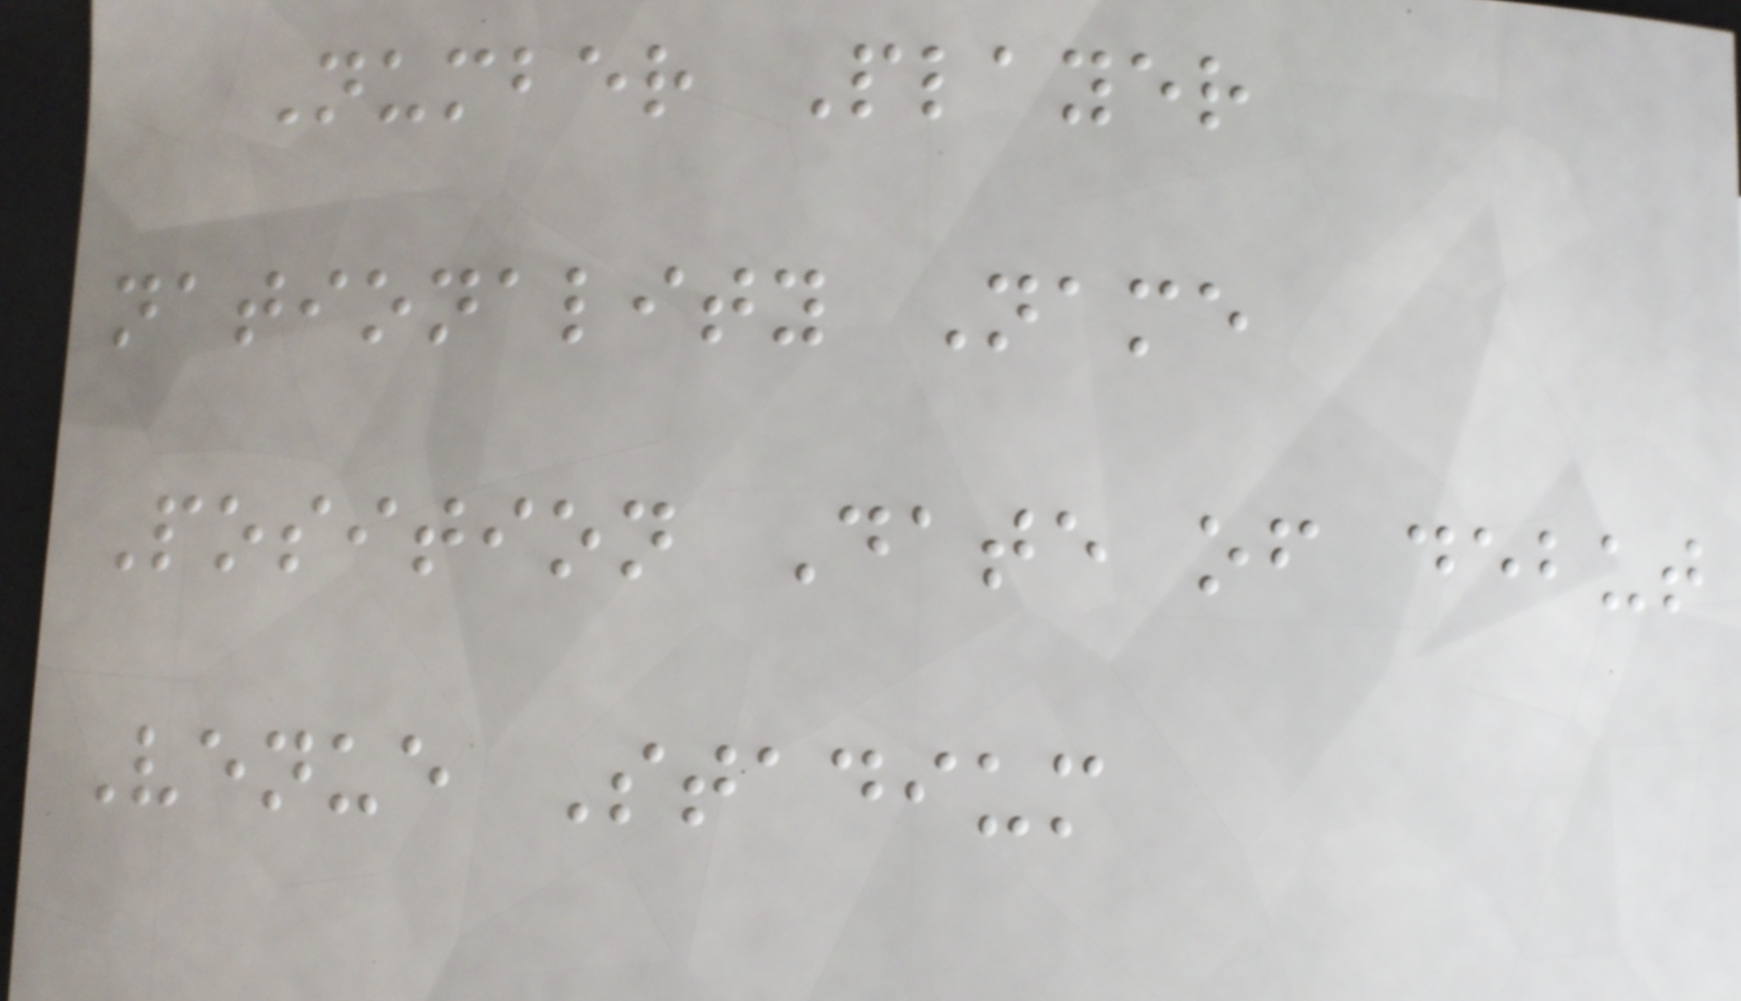Number Player
nationality Name
Position Date of debut
Venue Stadium
